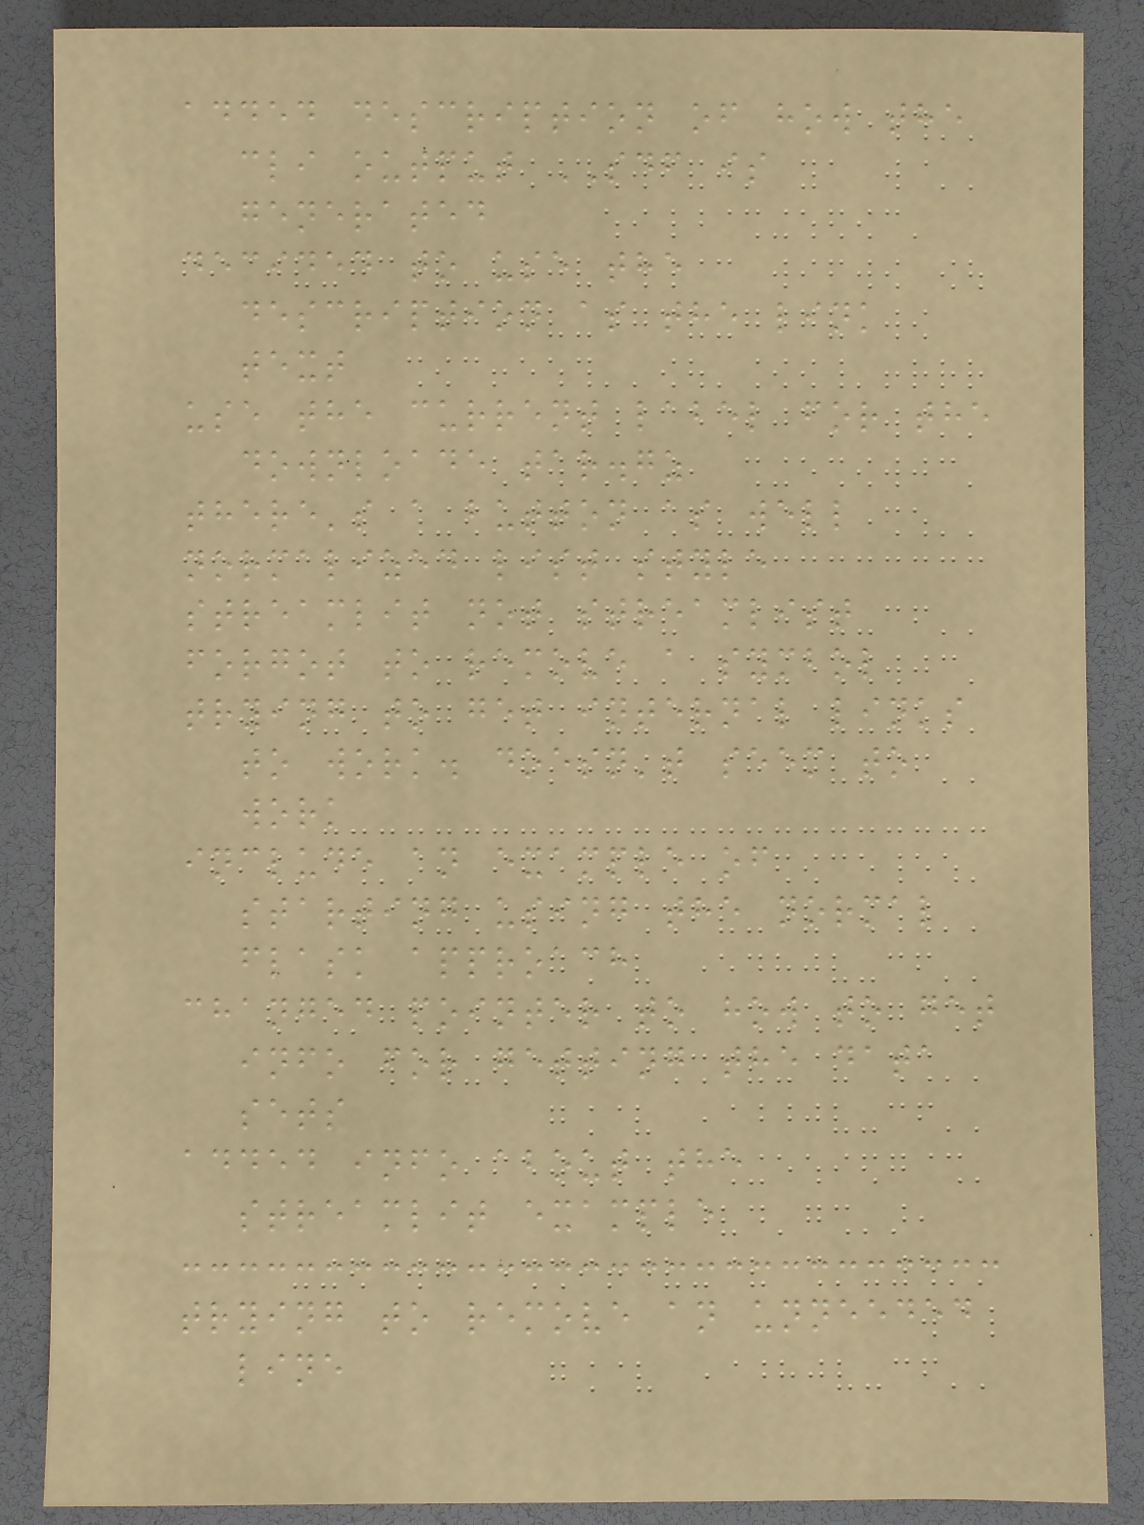added description of how the
cli output SDF is
generated
decided to use the
description as the link
text
use the current label for the
downloade tar.gz
there's a button as well
normalized list style
streamlit not streamlist
forgot to remove a symbol
trying to get internal links
to work. doesn't seem to
work
include an example of
starting using the normal
flask approach
changed pointer to how to get
info for getting the data
sets
added info about the
streamlit example
trying to remove an unneeded
line
